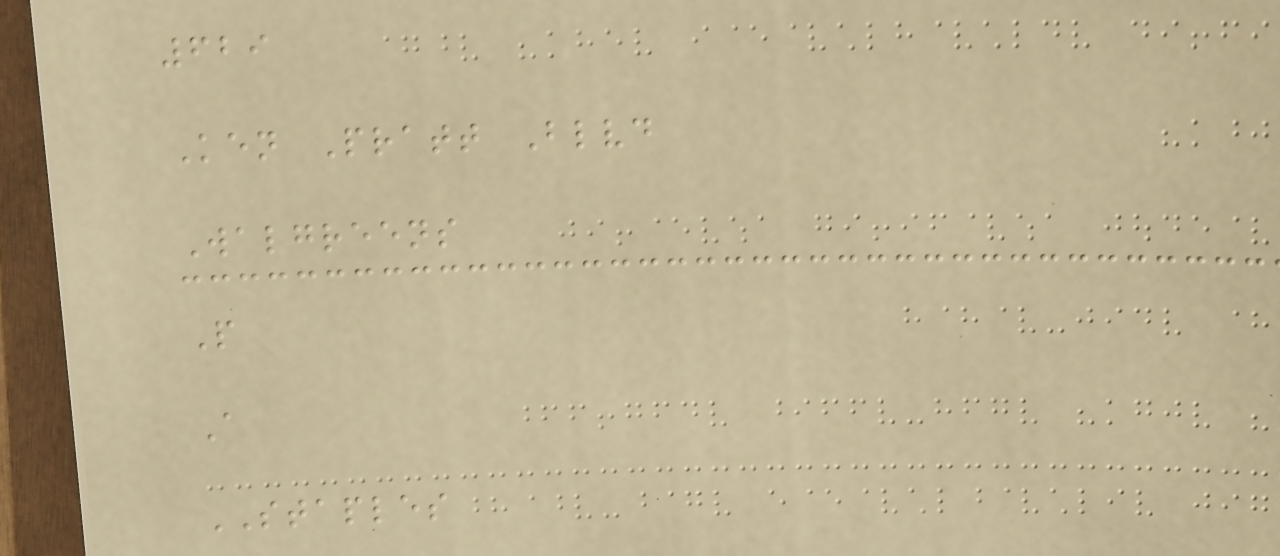629
Ken Pratt Blvd
Walgreens
P
A
STAPLES
